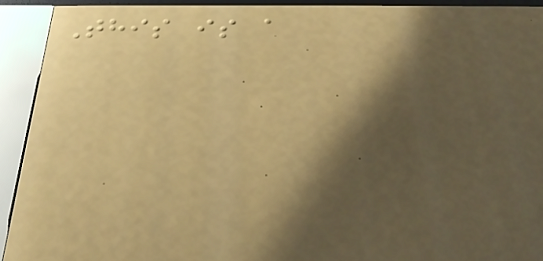This is a
